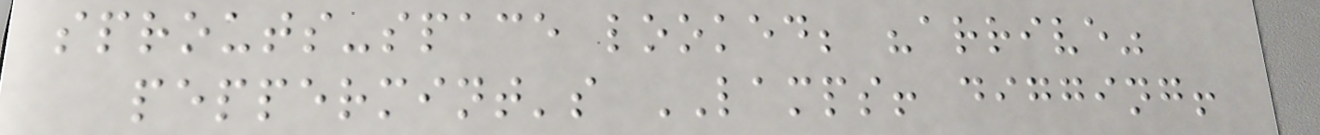sprouts-space looked; "arrive"
peppermint's LAMPS! digging!
